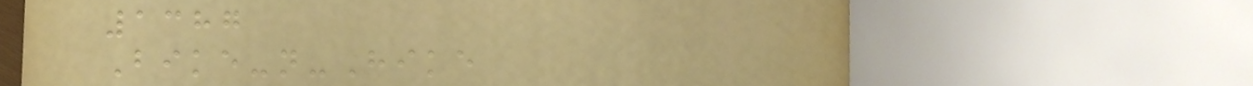1387
Bike-n-Hike
